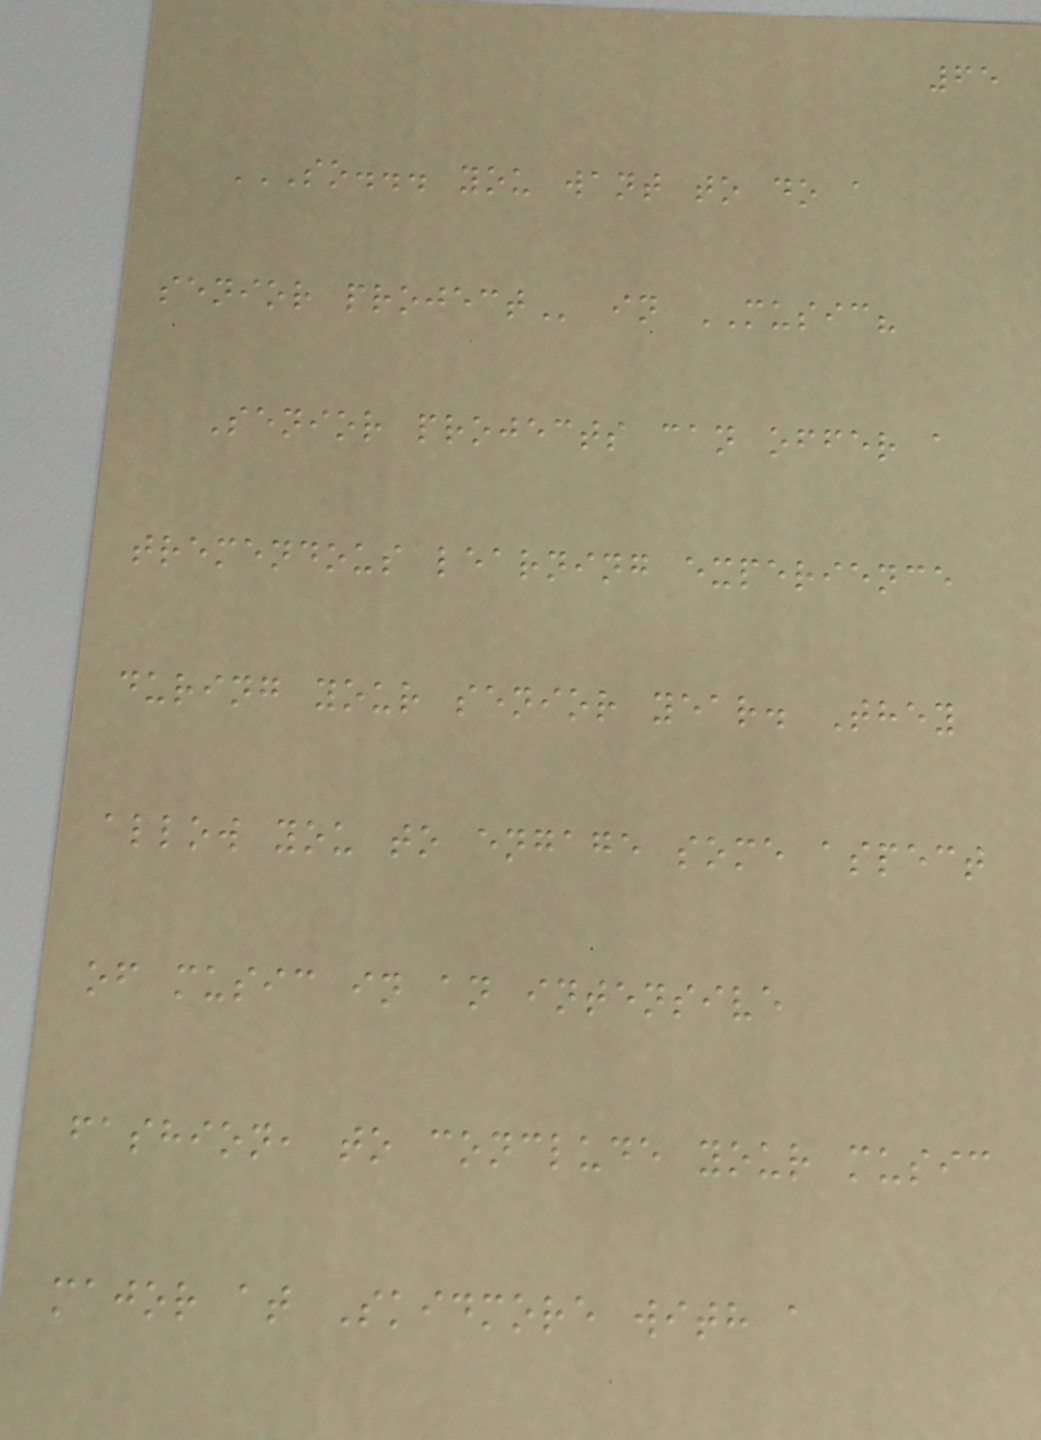65
SO... YOU WANT TO DO A
SENIOR PROJECT in MUSIC?
Senior projects can offer a
tremendous learning experience
during your senior year. They
allow you to engage some aspect
of music in an intensive
fashion, to conclude your music
major at Skidmore with a
